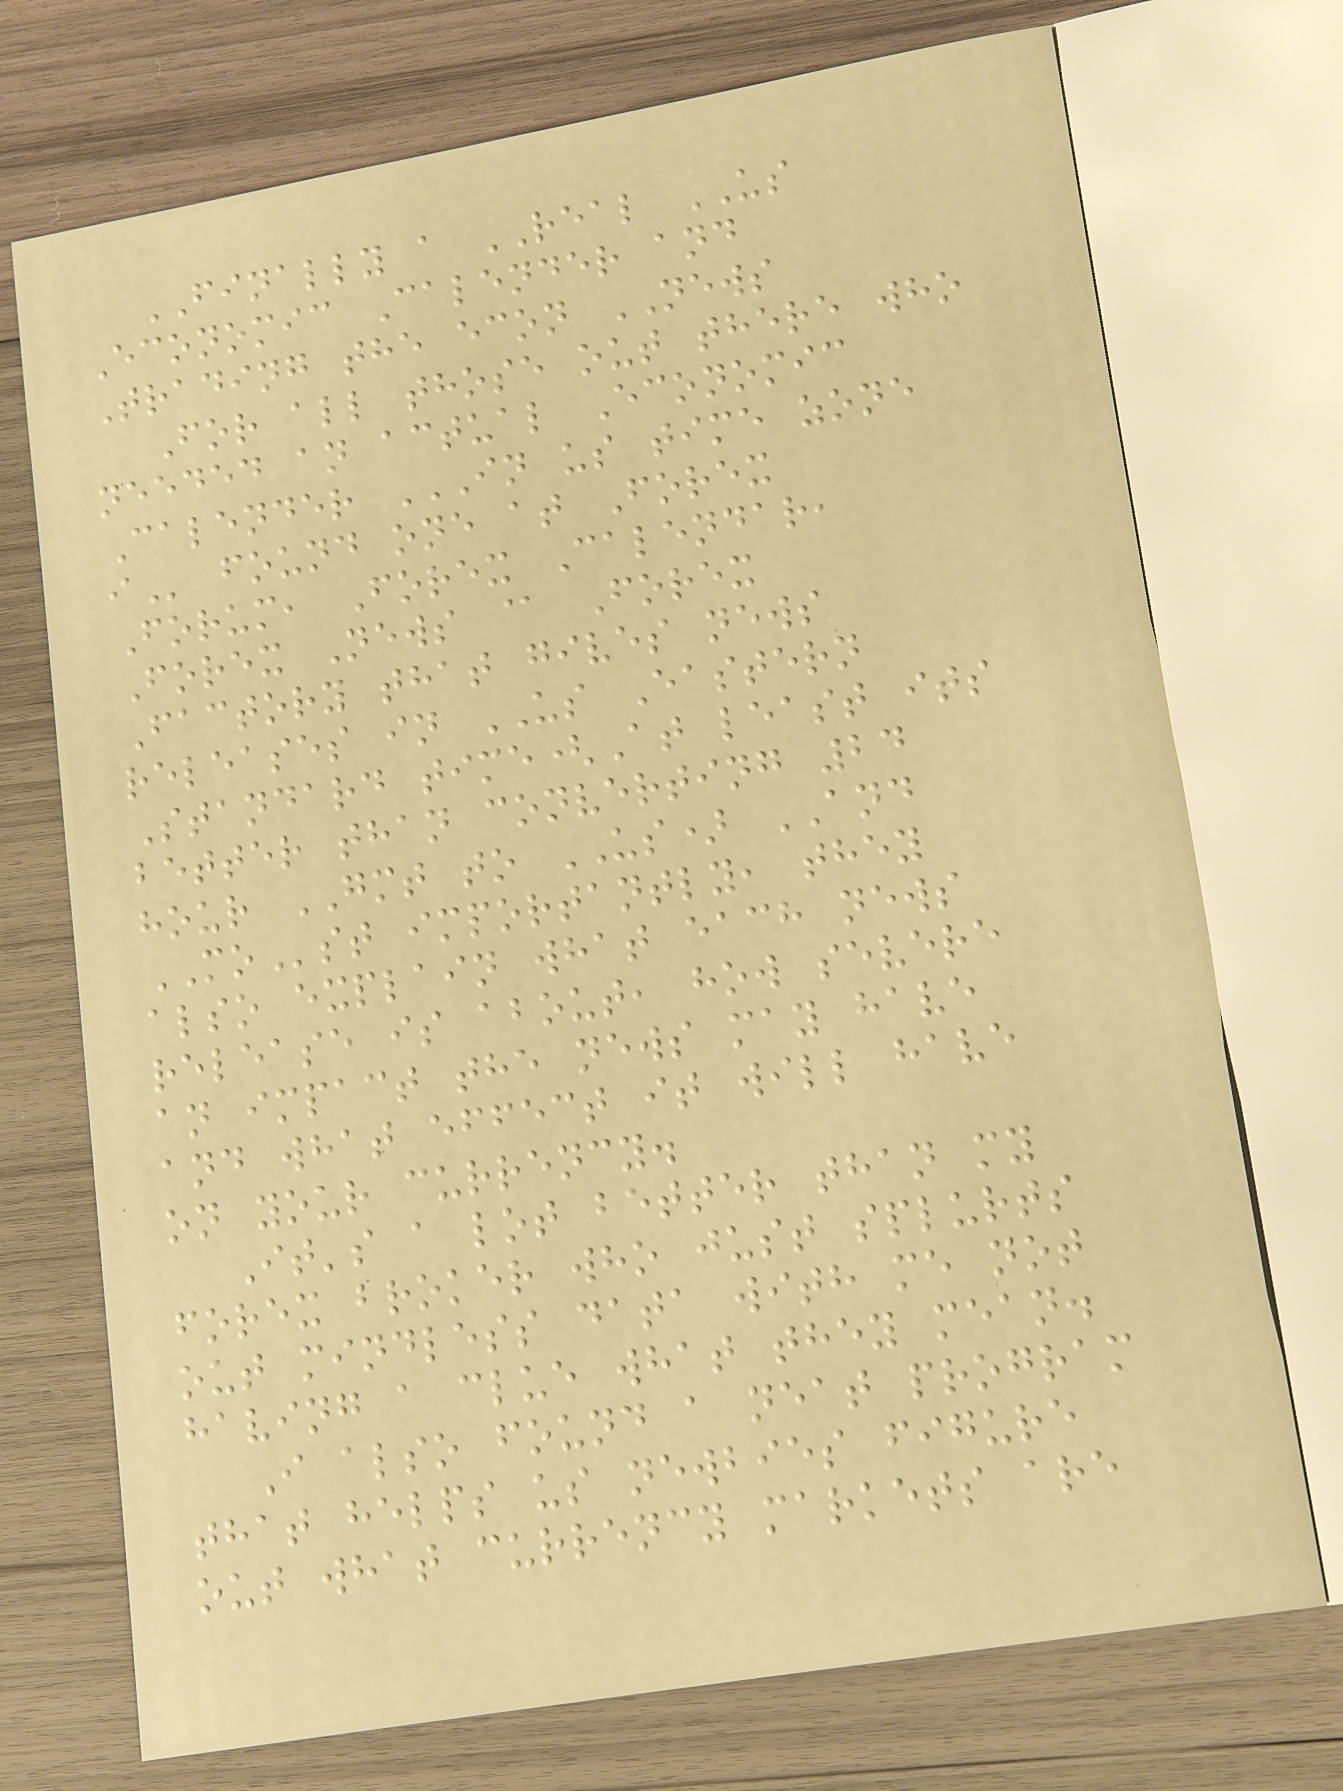FINALLY a REAL US
Economic Calender and
Trading the econ NEWS
For all those out there who
needed an actual Economic
Calender IN US TIME ZONE
I found one at Forex
Forum, Forex Calendar,
Forex News @ Forex
Factory that gives news
releases in US Eastern
Standard time(At least its
better than converting 24
hour GMT to US) AND
MOst importantly, they
also explain what each news
release is about, how severe
an impact the news may have
and what effect it will have
on your currency.
It's a lot better than my
forex broker who just splurts
out mindless data with me not
having a clue what they mean.
I also found a neat program
that helps us newbies figure
out what currency markets are
